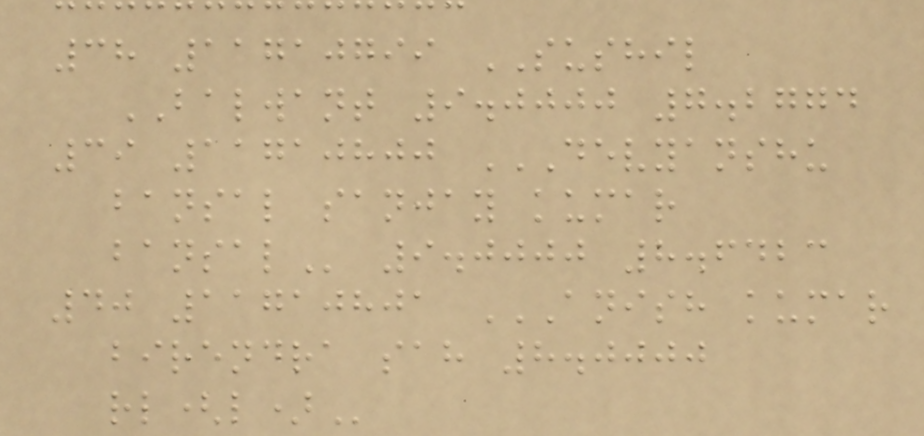38 11710799 SUSHIL
BALWANT 9.0000 7.2774
39 11710800 DEVYANSHU
BANSAL SANJAY KUMAR
BANSAL 9.0000 8.6423
40 11710801 ANISH KUMAR
BIRENDRA SAH 8.0000
RL(L)
